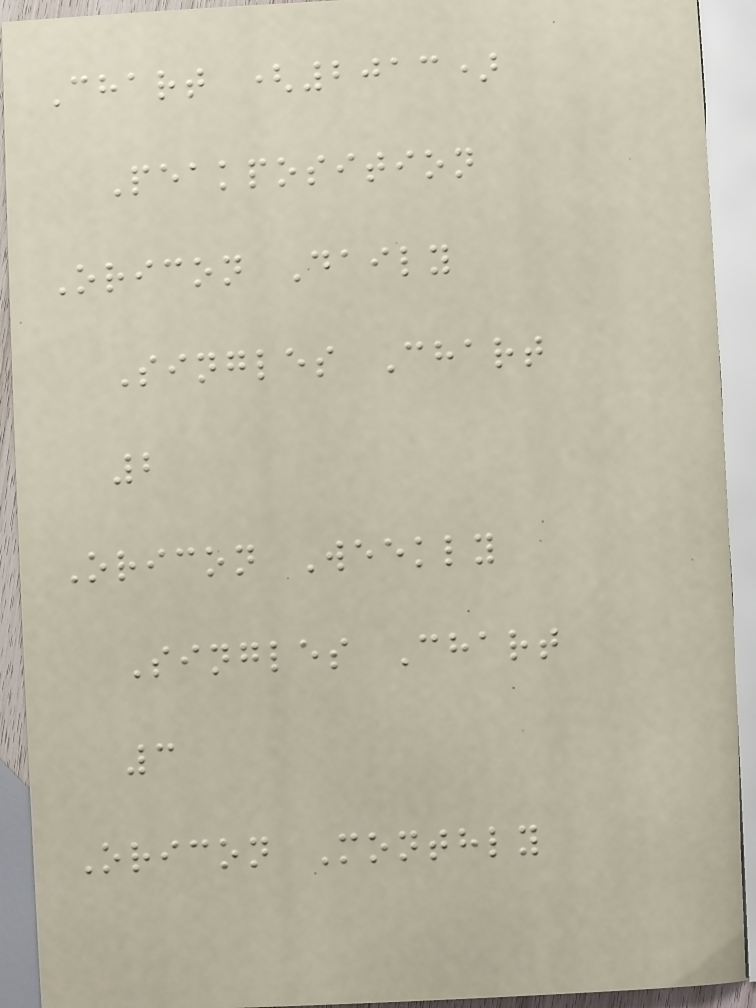Chart (2013)
Peakposition
Oricon Daily
Singles Chart
2
Oricon Weekly
Singles Chart
3
Oricon Monthly
